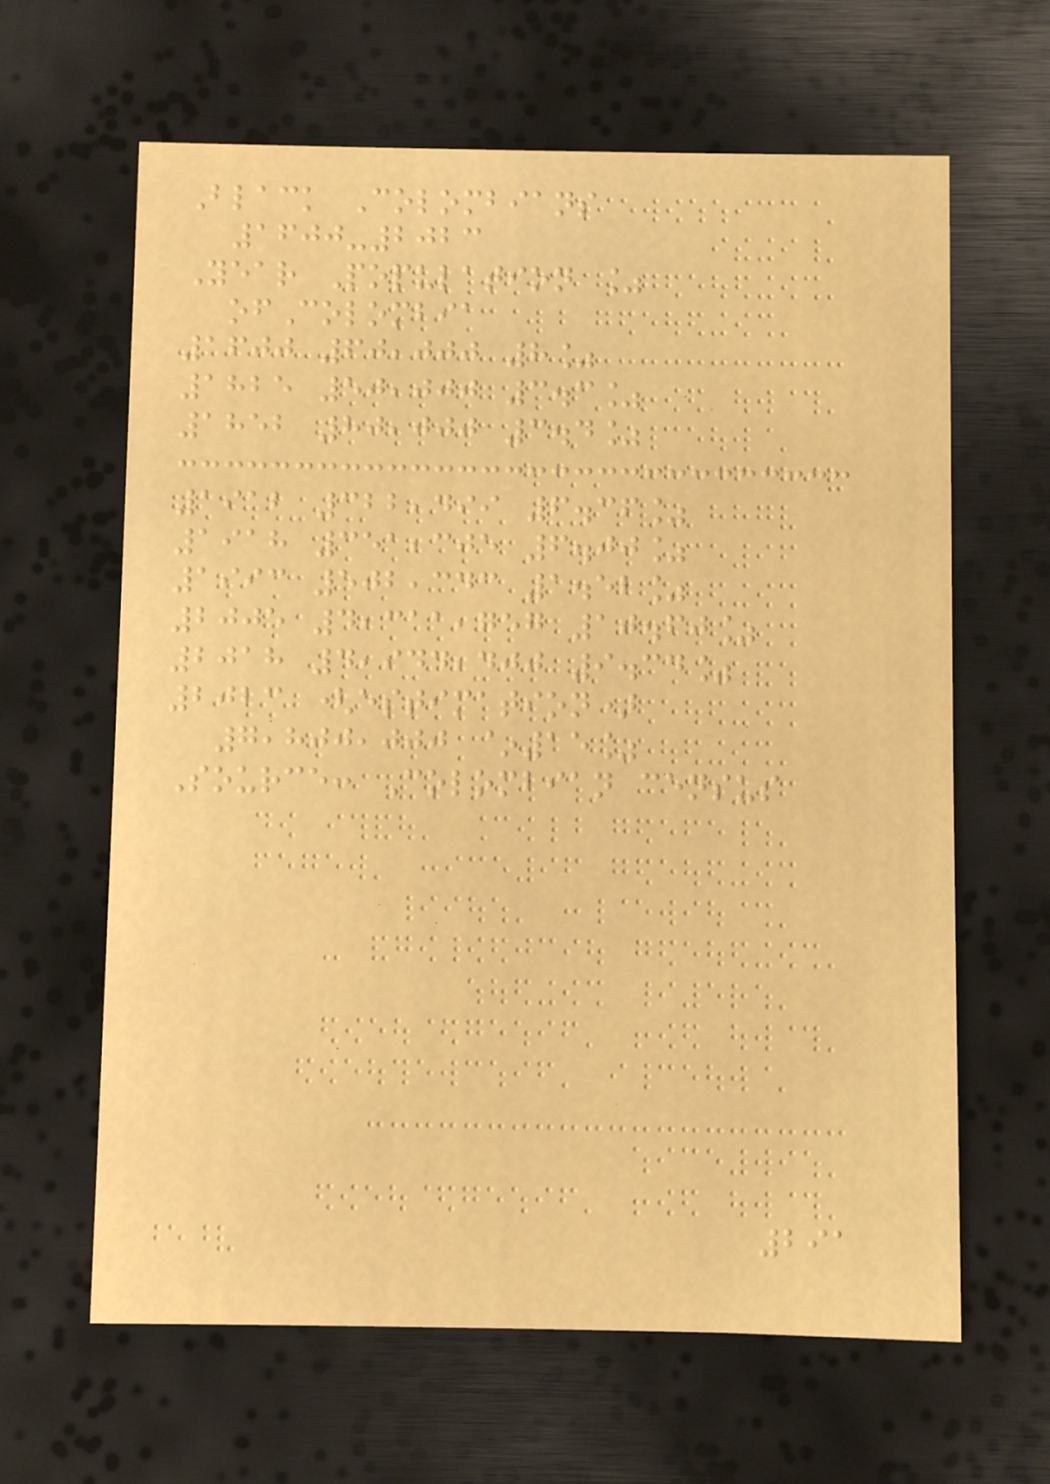Black Colombians
1600-2023
Year Population %
ofColombia
1600 60,000 8%
1825 50,000 3.3%
1852 80,000 3.4%
1912 322,499 6.36%
1918 351,305 6.00%
1993 502,343 1.52%
2005 4,311,757 10.60%
2018 4,944,400 9.34%
2023 (estimation)
7,800,000 ~15%
Source: Colombian census
291
